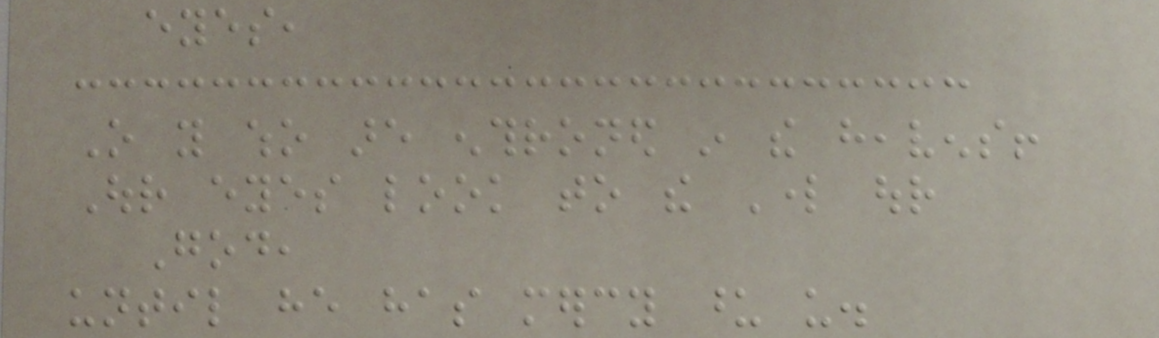eyes,
O you who are enthroned in the heavens!
Our eyes look to the Lord our
God,
until he has mercy upon us.
